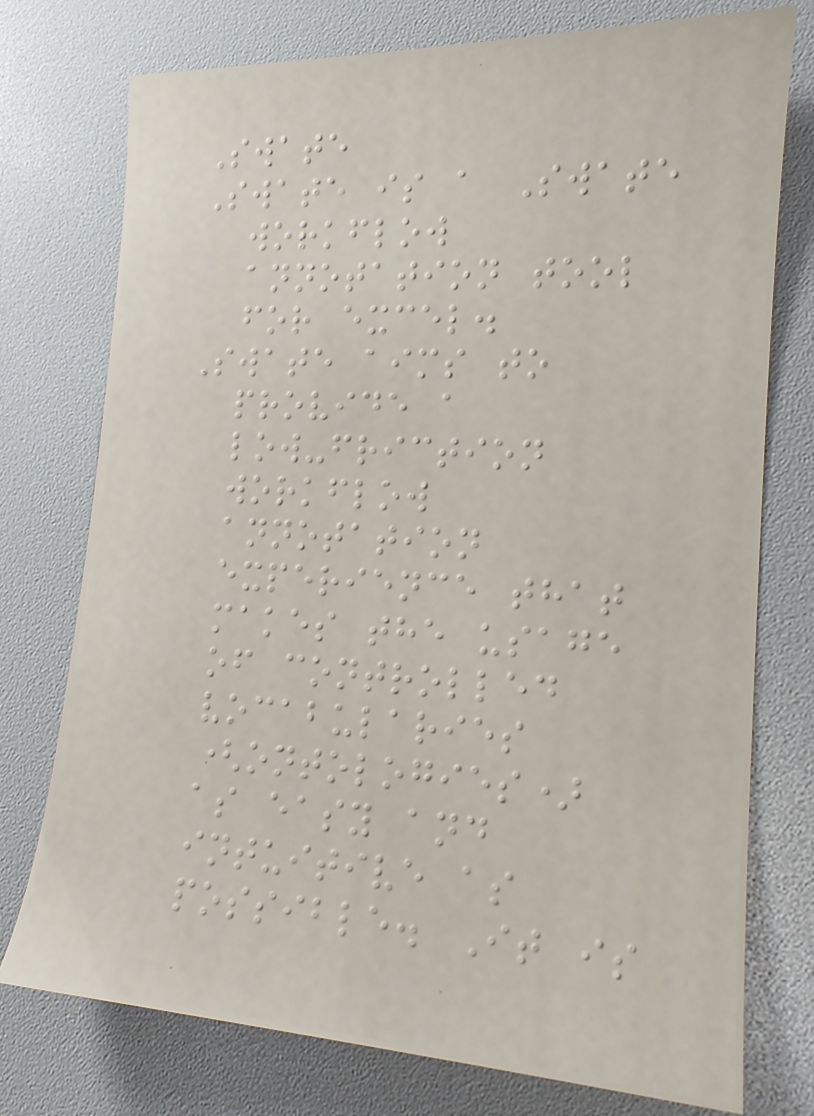Swate
Swate is a Swate
workflow
annotation tool
for excel.
Swate aims to
provide a
low-friction
workflow
annotation
experience that
makes the usage
of controlled
vocabularies
(ontologies)
as easy and
intuitive as
possible. It is
